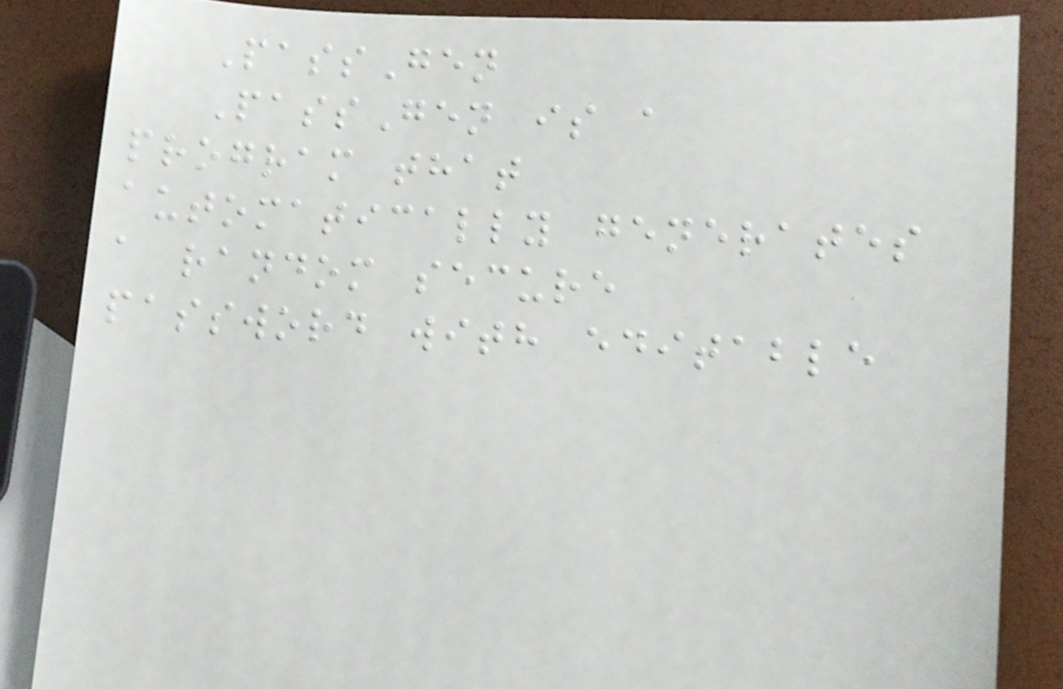PassGen
PassGen is a
program that
automatically generates
a random secure
password with editable
